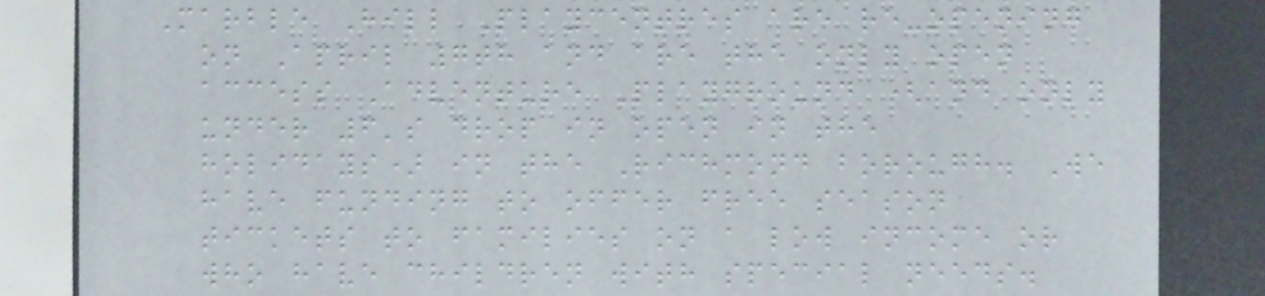Marble Hill Playcentres are re-opening
on April 7th and are the only open
access Adventure Playground (and only
under 6's drop in open in the
holidays) in the Richmond borough. We
have funding to offer free season
tickets to families on a low income or
who have children with special needs.
